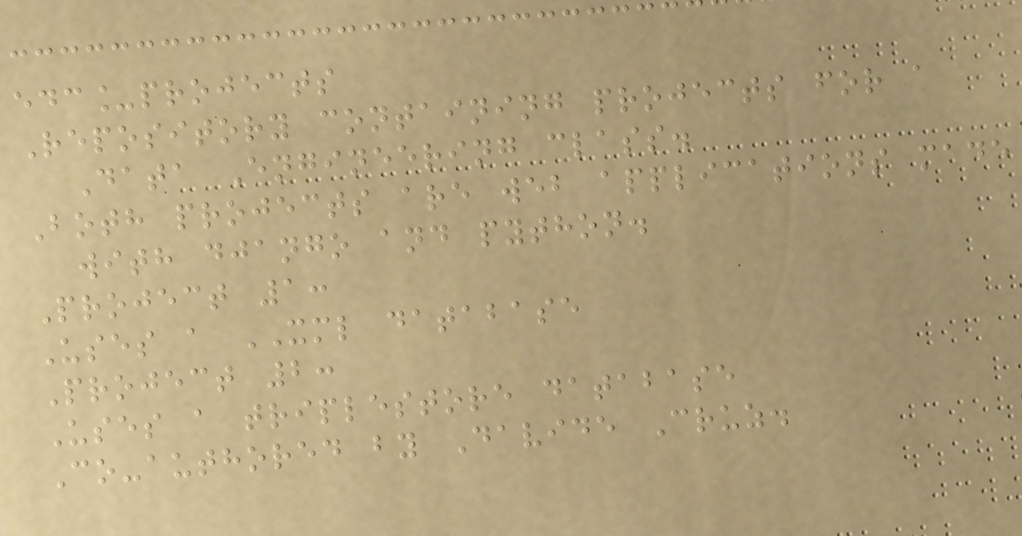edc_projects
Repository containing projects for a
Data Engineering class.
Both projects are web applications made
with django and python.
Project 1:
Uses a XML database
Project 2:
Uses a triplestore database
Co-authored by Davide Cruz.
